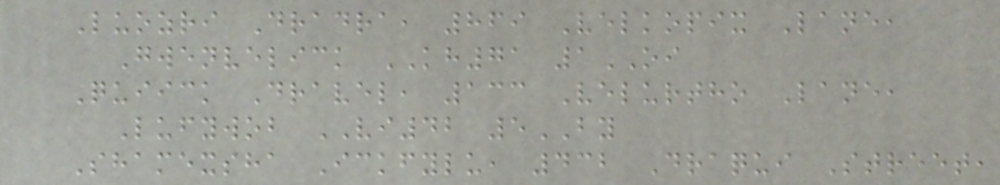Luozri Dradra, 869 Velkopix Lane,
Gwenvelick KH71 1OI
Quiick Dravel, 133 Velurtho Lane,
Lufywob VI42 5BY
Shamexsha Ickfylu, 432 Draqui Street,
